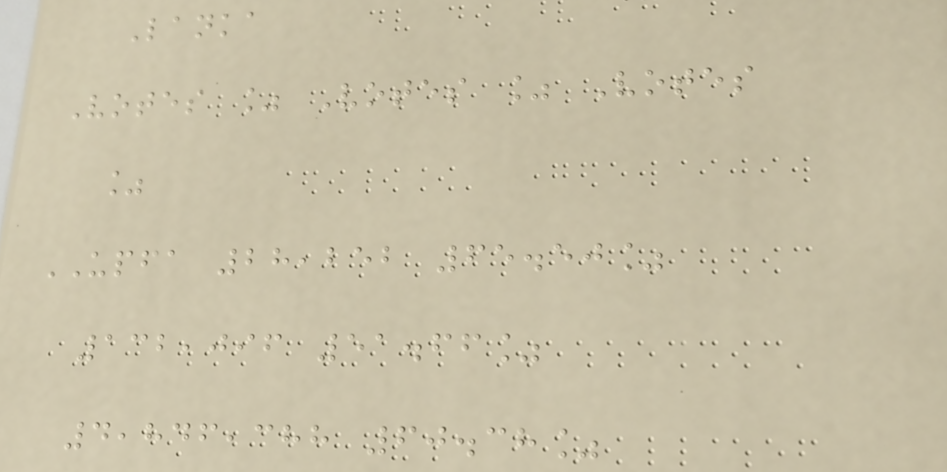Lanka
Votes % Votes % Votes
%
UPFA 28,252 65.50%
132,096 51.66%
4,846,388 60.38%
